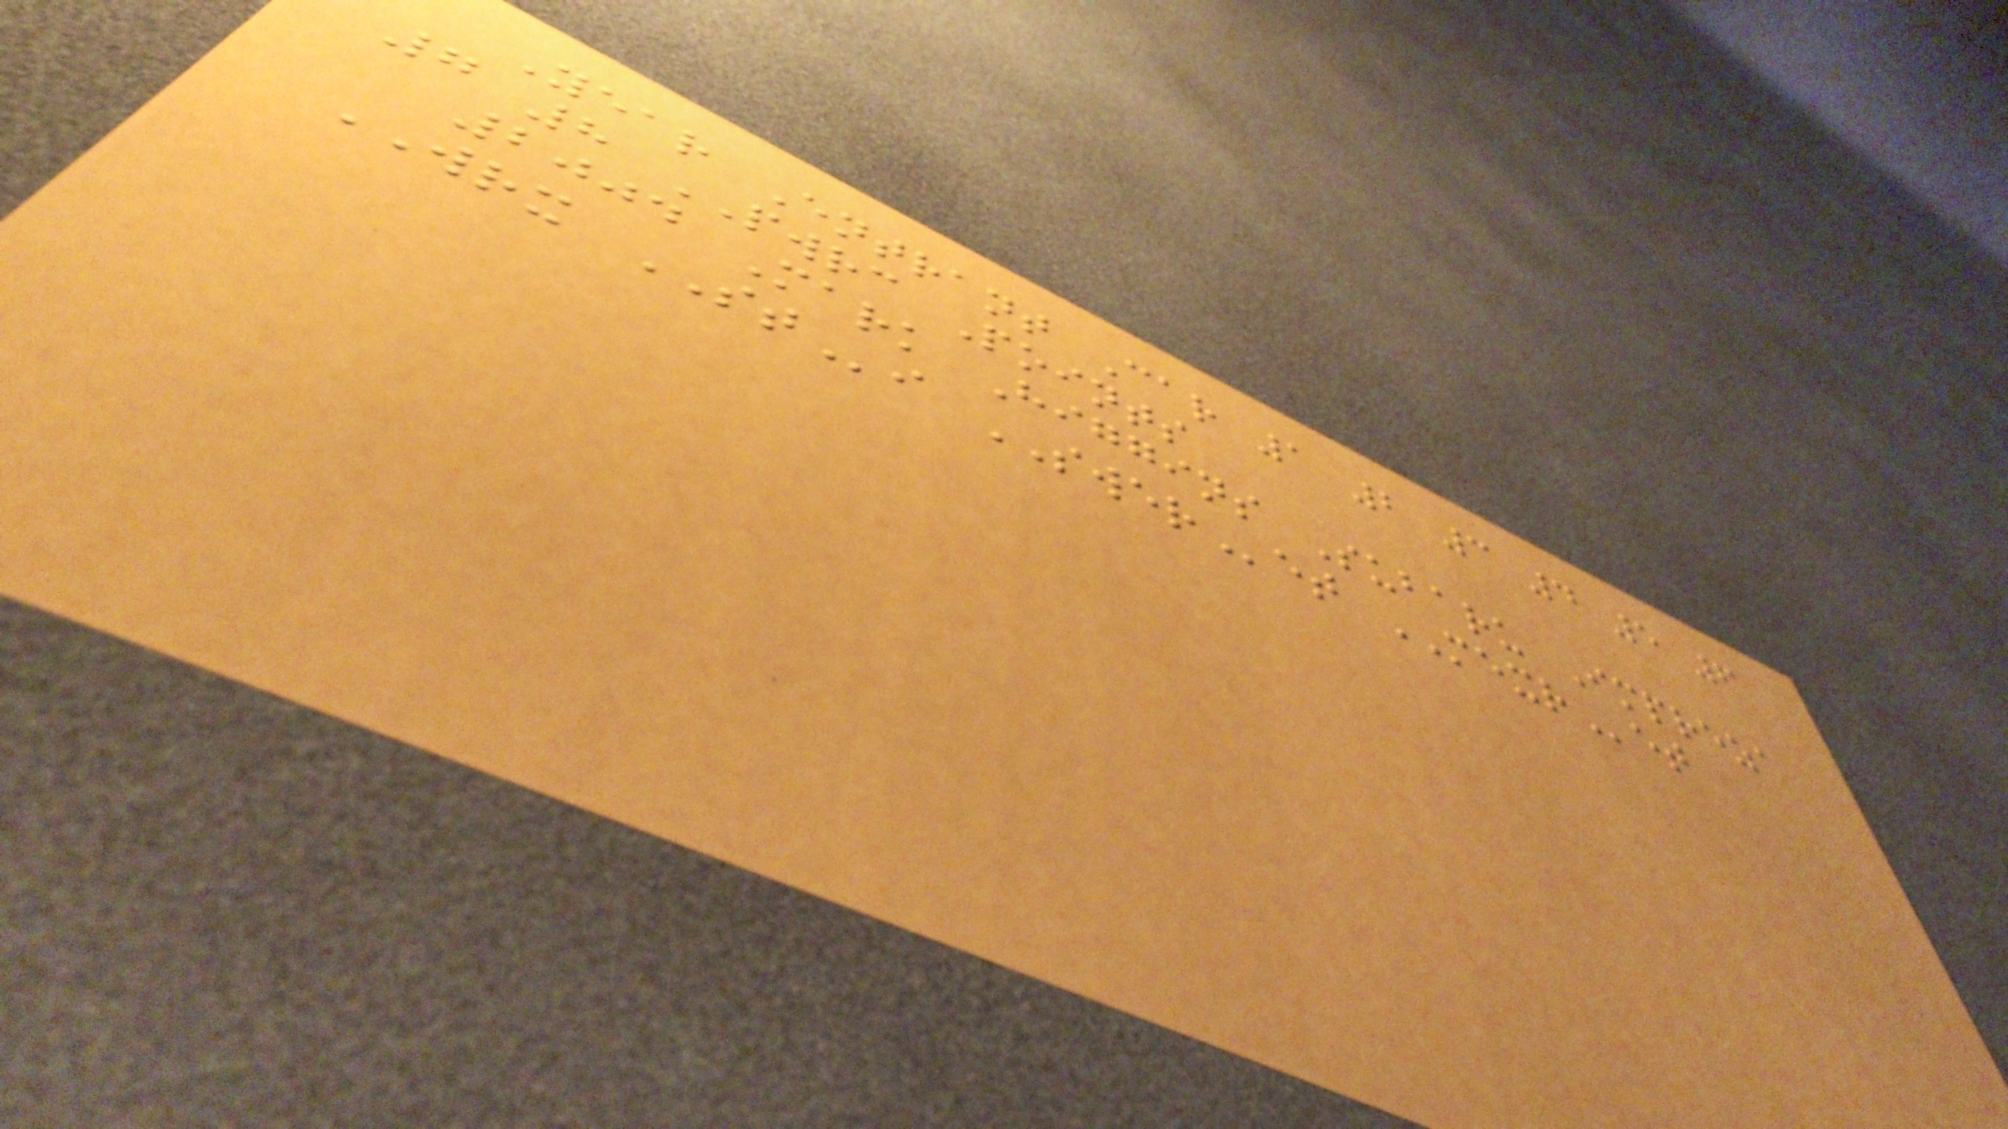Year Entrant Car 1 2 3 4 5 6
7 8 PWRC Points
2004 Mark Higgins Subaru Impreza
WRX STi SWERet MEXRet
